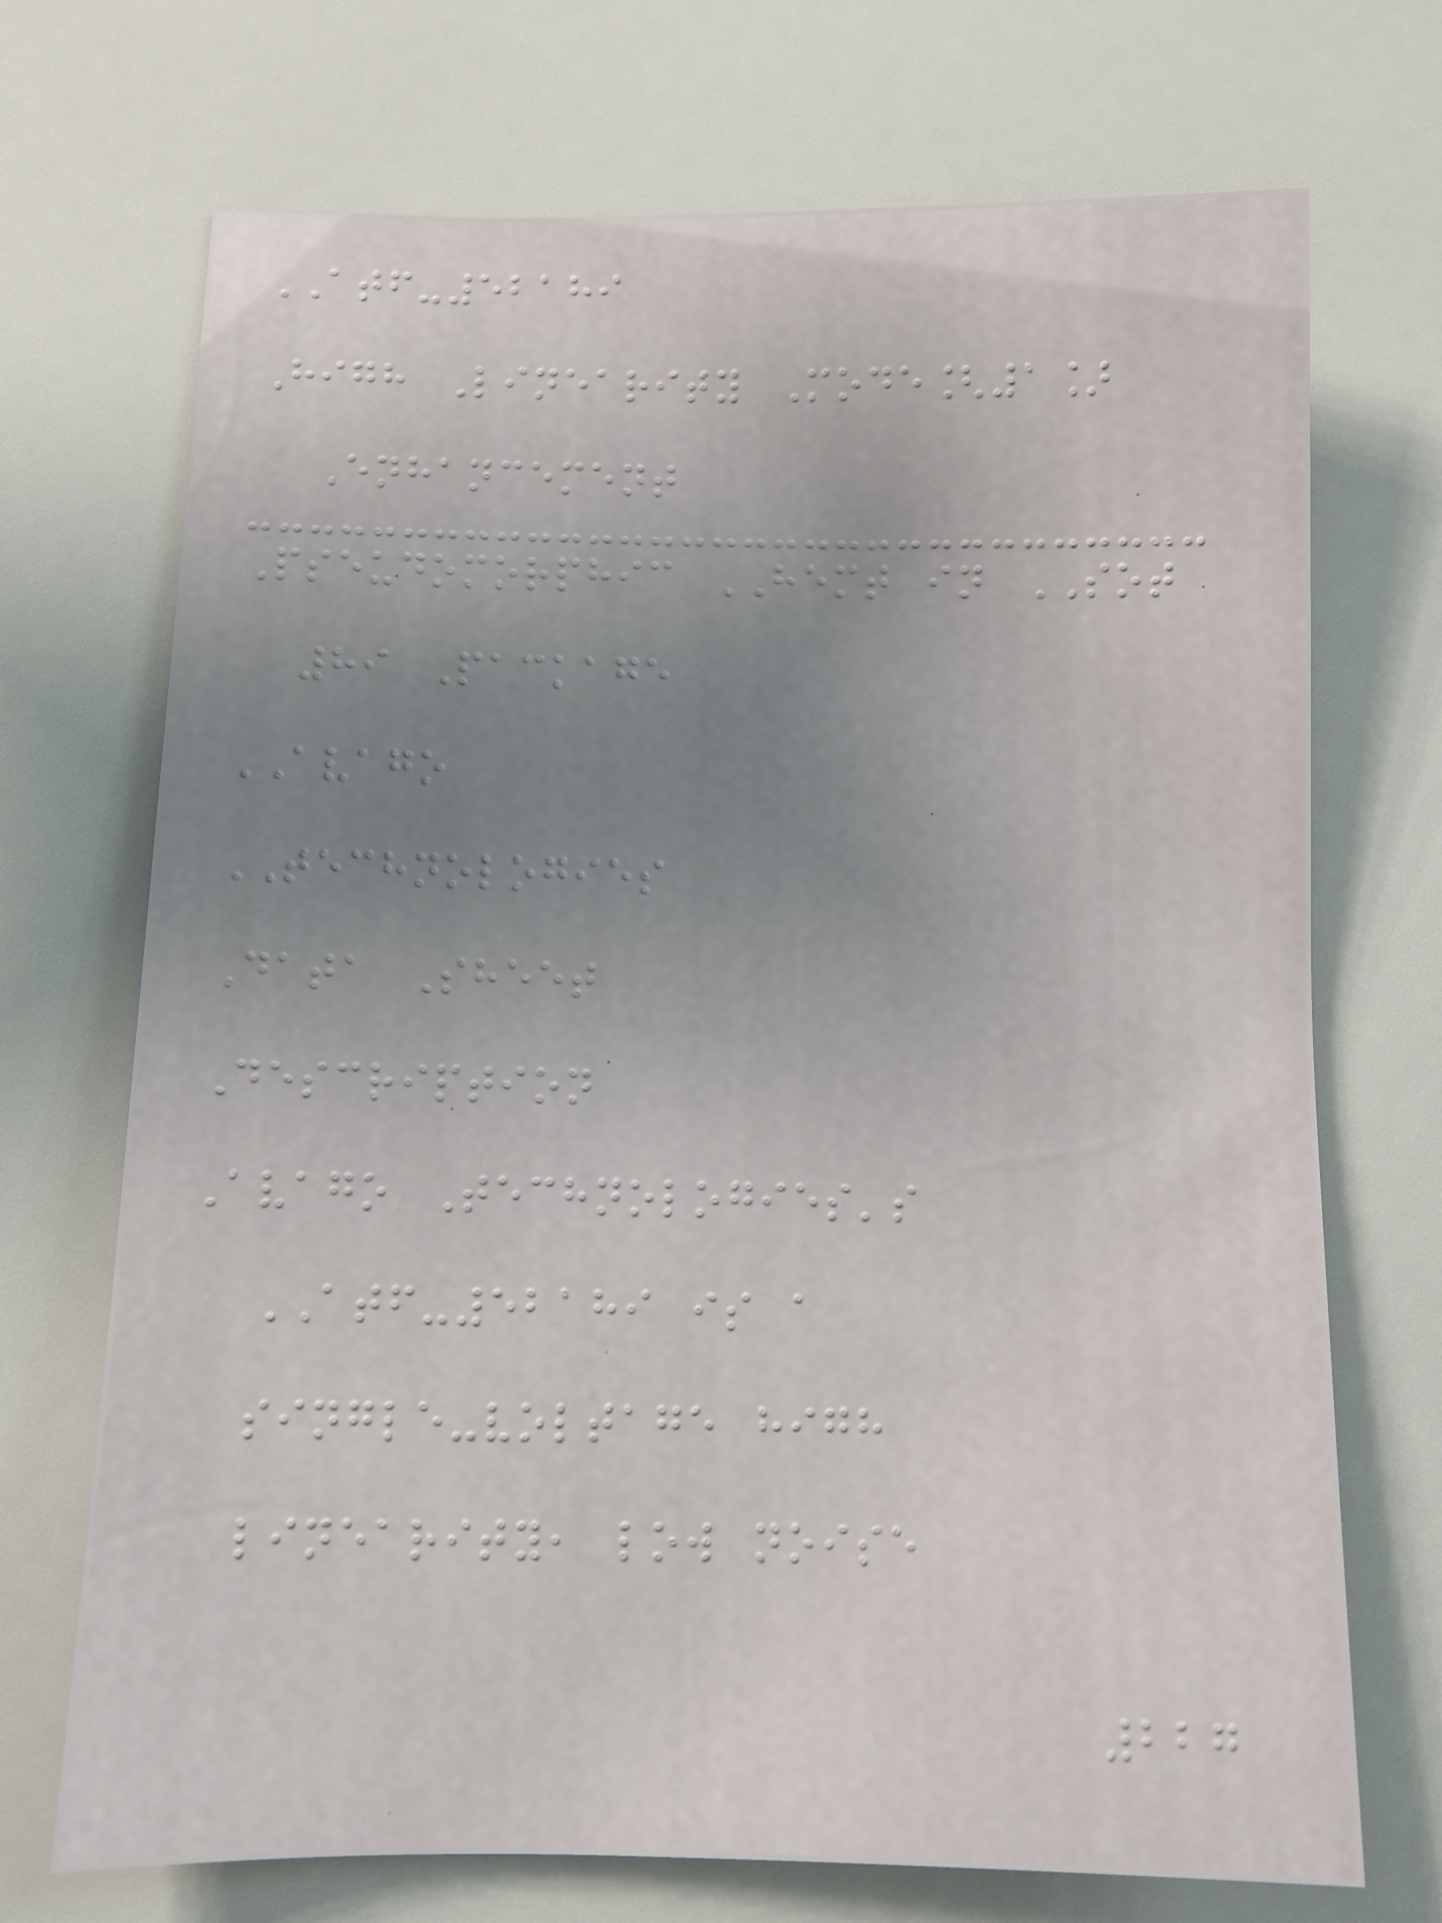ATF-52189
High Linearity Mode[1]
Enhancement
Pseudomorphic HEMT in SOT
89 Package
AVAGO
TECHNOLOGIES
Data Sheet
Description
Avago Technologies's
ATF-52189 is a
single-voltage high
linearity, low noise
227
